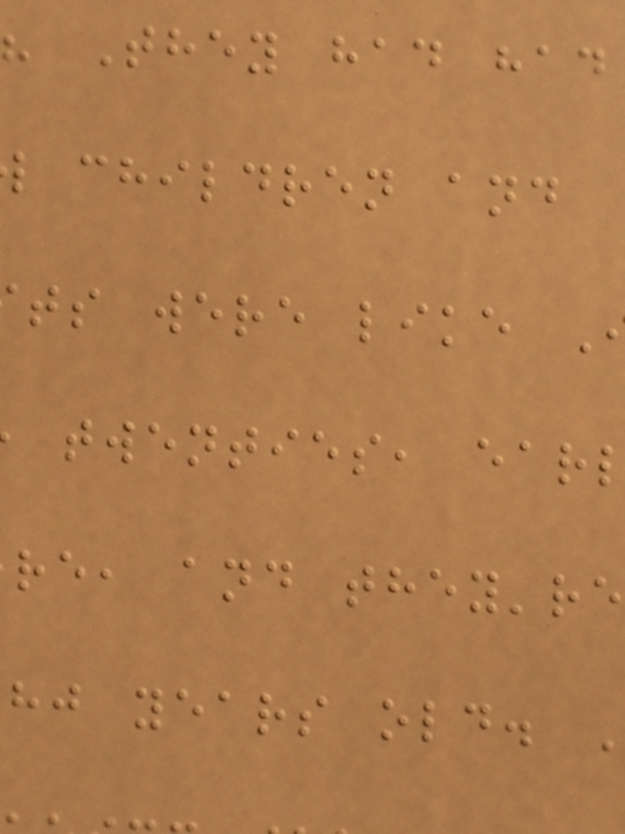They had had
children and
ts were like
twenties, ear
re, and they're
hj years old.
